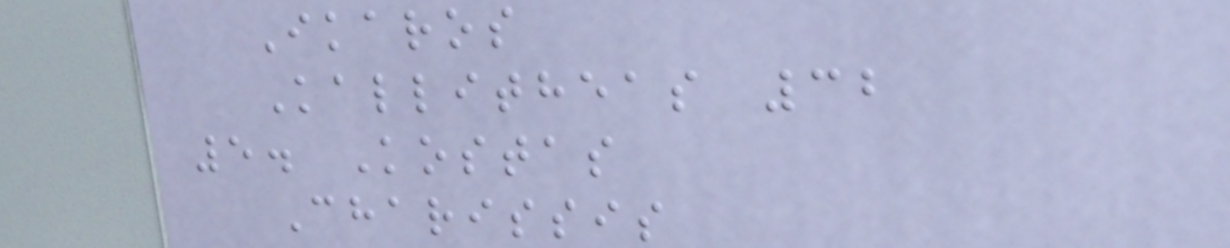Ikaros
Kallitheas 32
5. Kostas
Charissis
